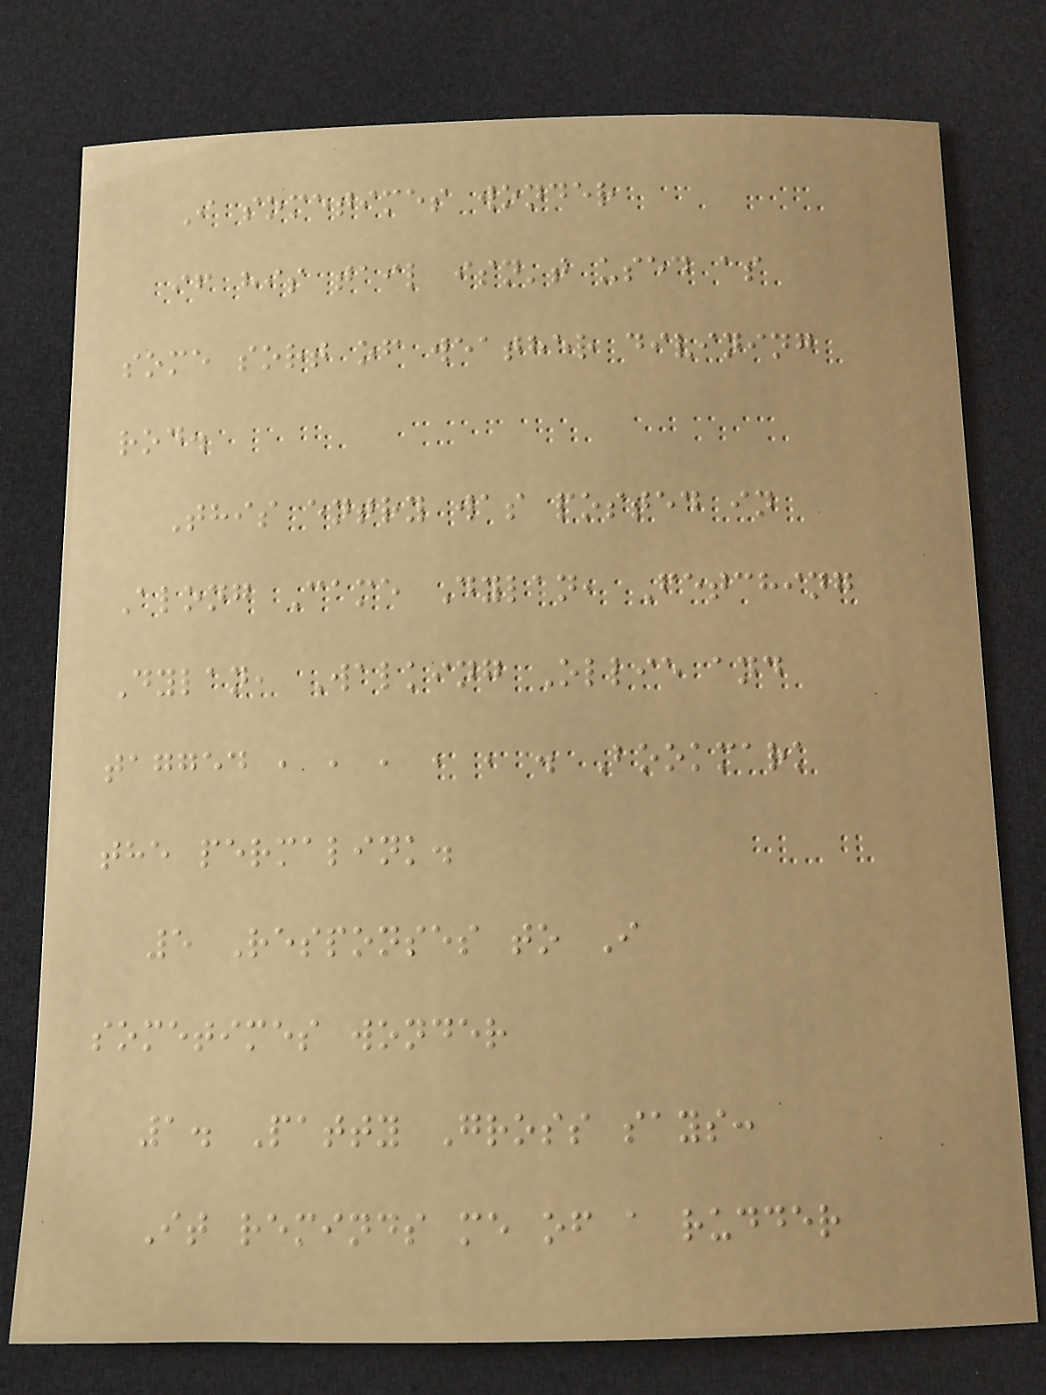I sometimes wonder
if his tail isn't used as
some sort of weather divining
rod.
This entry was posted in
Along Came Dylan, Fetching
Dylan, Walking Ollie and
tagged , , , , , . Bookmark
the permalink.
5 Responses to I
sometimes wonder
1. Patty Gross says:
It reminds me of a rudder
